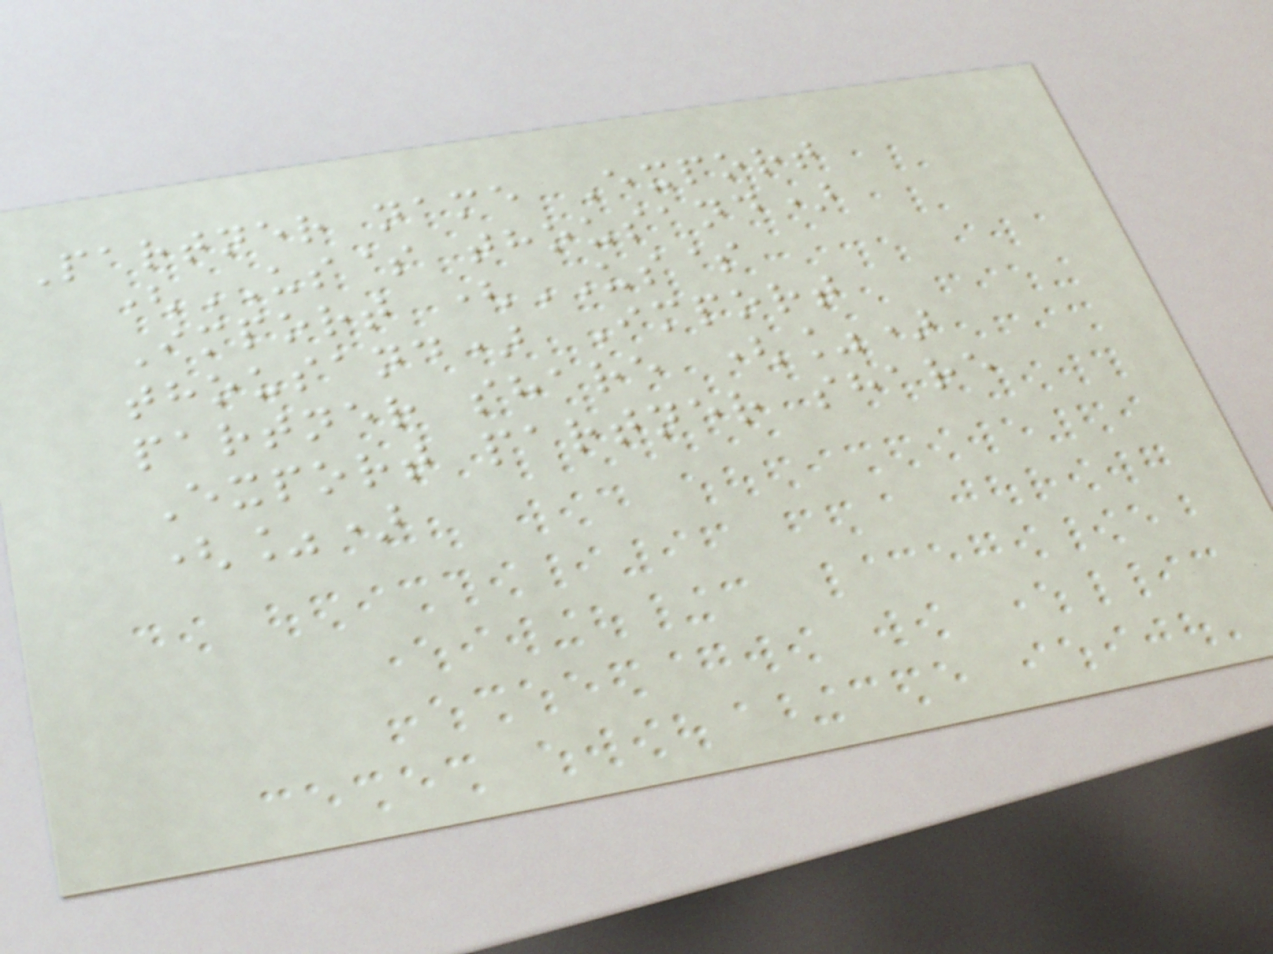Partner name Export
(US$ thousand)
Import (US$
thousand) Import
partner share (%)
Export partner share
(%)
